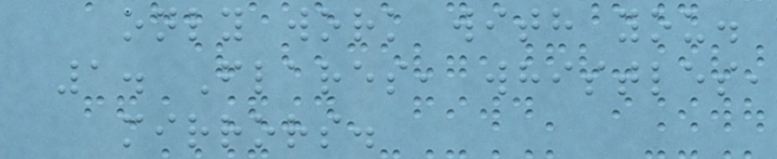only work with you.
1. Flares, whistles,
mirrors.
